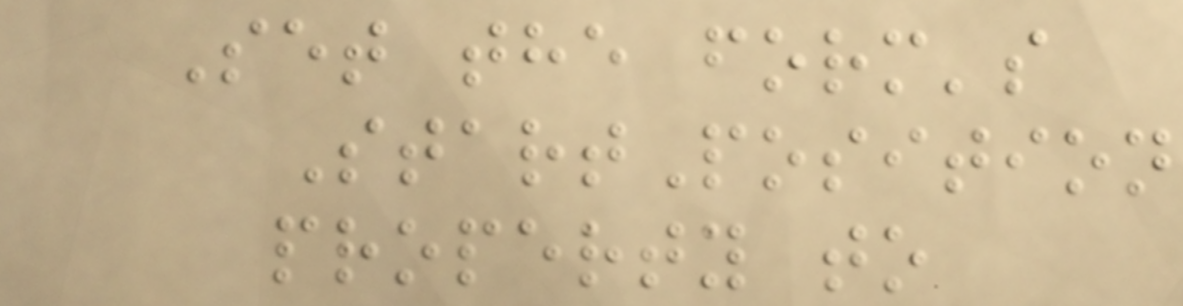Set the form's
StartPosition
property to
